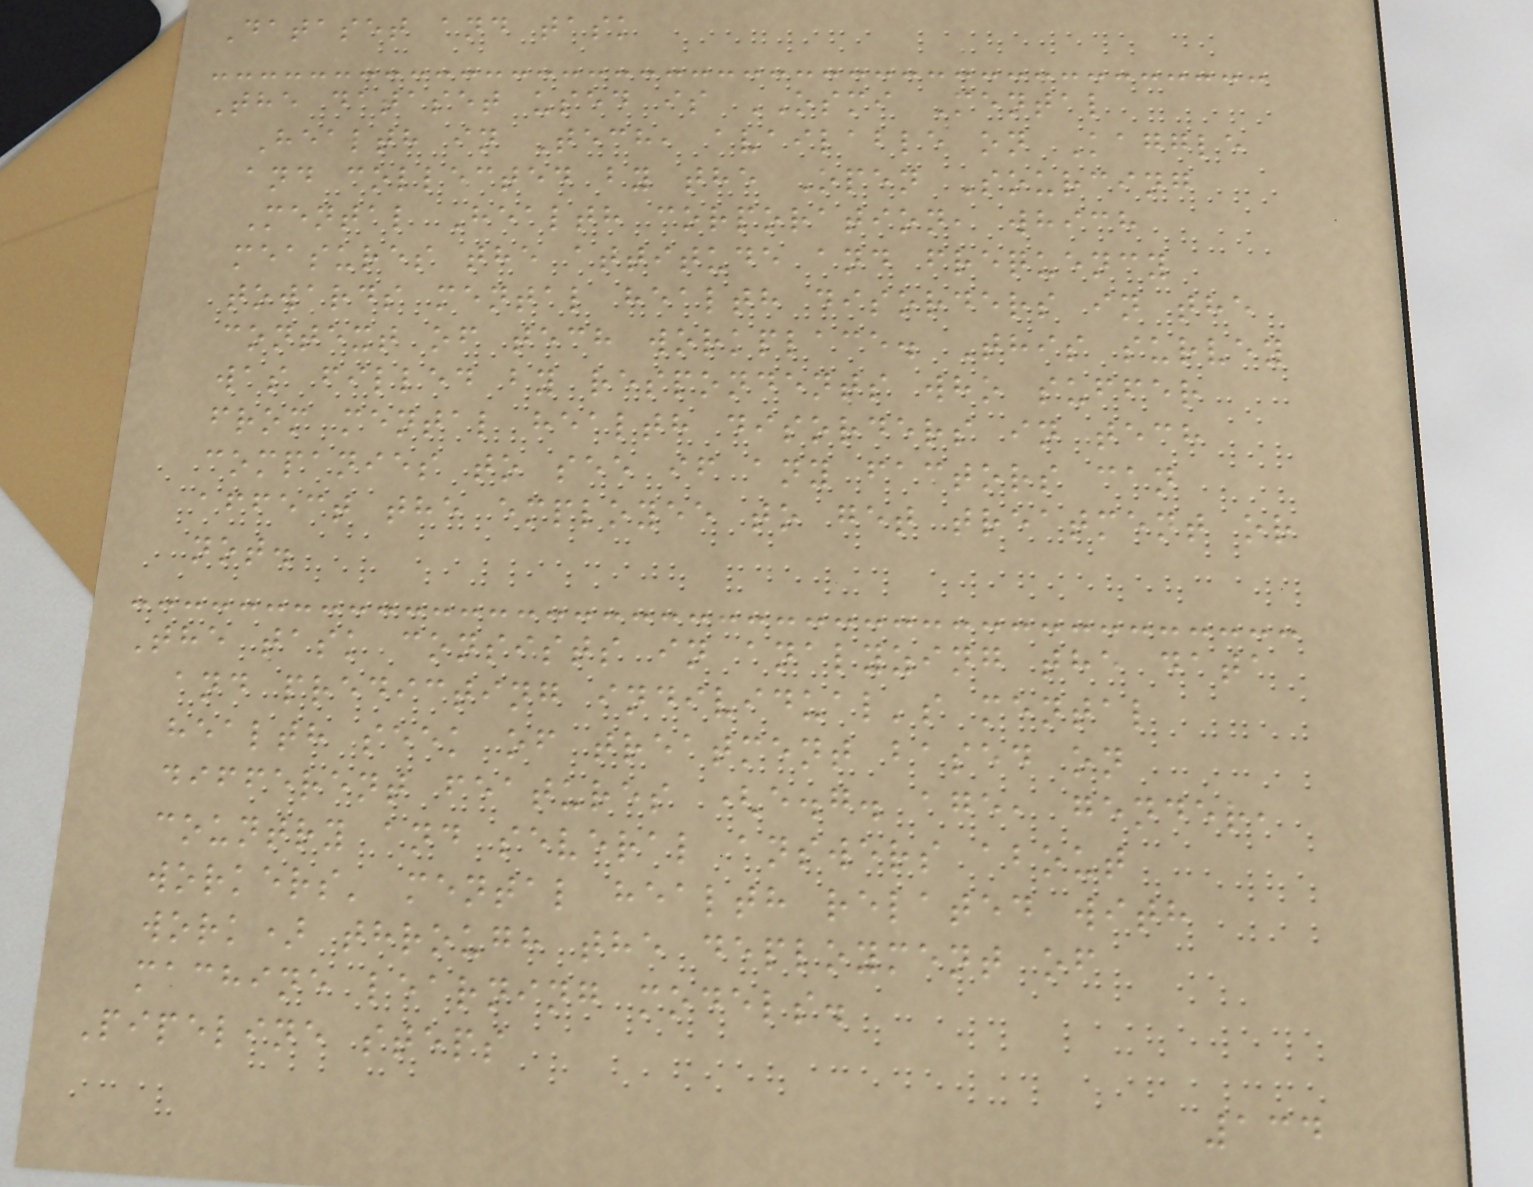Dataset and task
The dataset used is OSMI Mental
Health in Tech, available on Kaggle
and collected by the Open Sourcing
Mental Health corporation, which
measures the attitude and frequency
towards mental health disorders in the
context of tech workplace. This survey
was filled by respondents who suffer
from mental health disorders in tech
companies to see if any factors can
affect the employee to get treatment or
not.
The task consists in analyzing the data
and predicting individual's mental
health seek of treatment based on
different features (e.g. age, gender,
country and several answers about
workers' mental health related with
work) through the deployment of
machine learning models.
Pipeline steps
134
